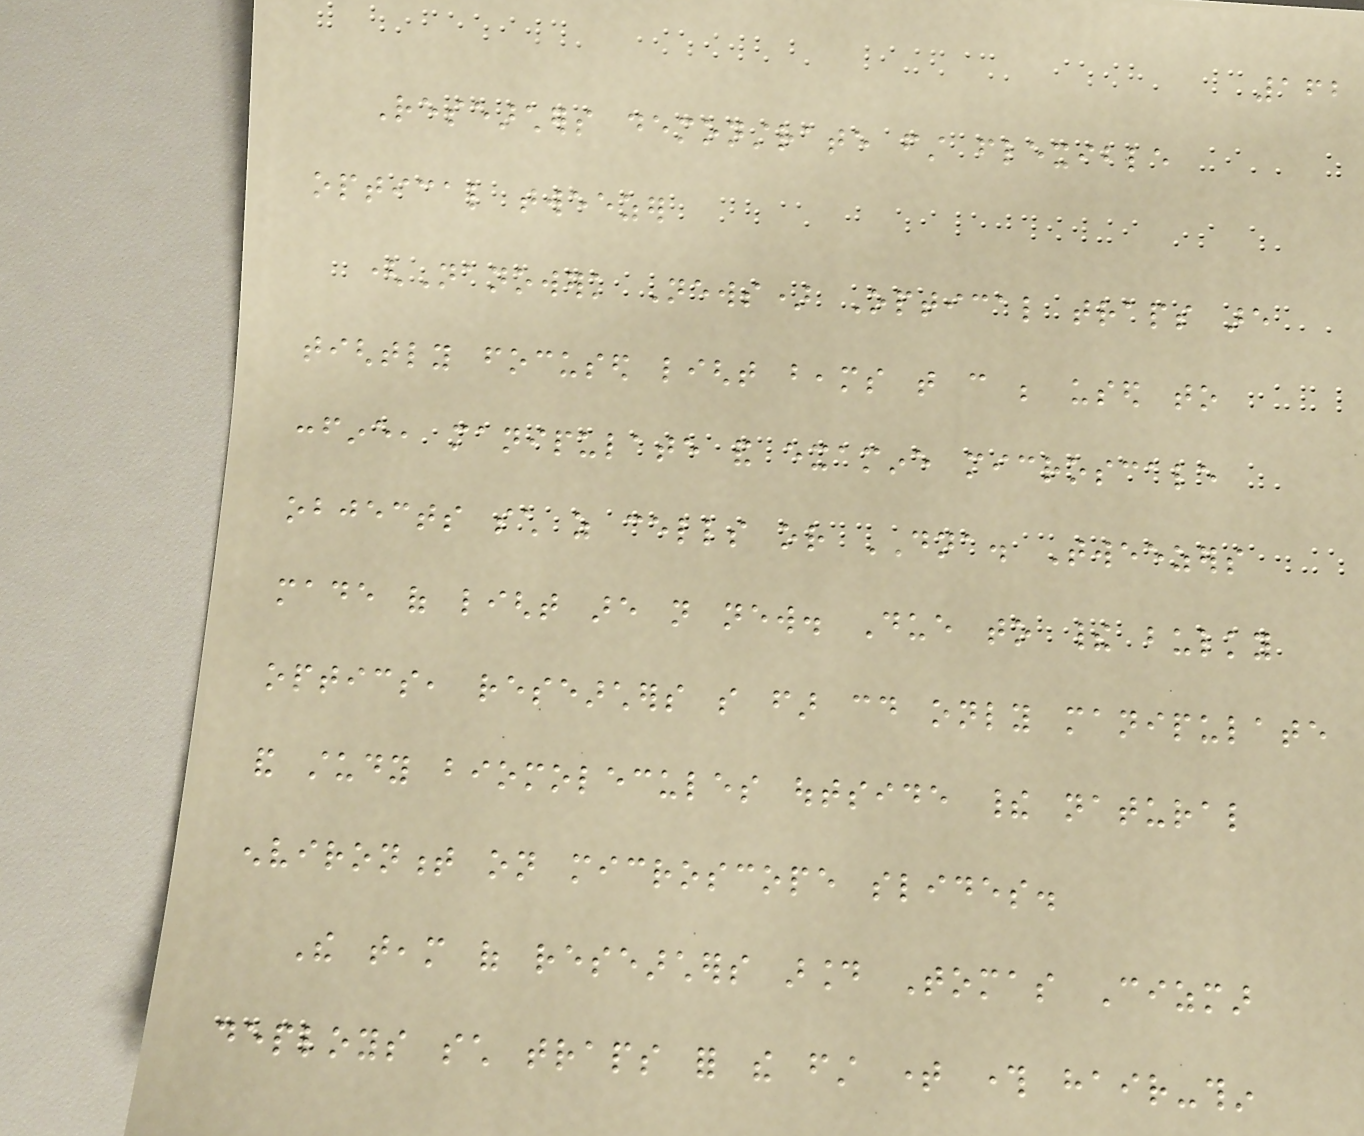162
Researchers demonstrate first flexible
optical tweezer
(Nanowerk News) Optical traps are
tightly focused light beams that can be used to
confine, manipulate and examine microscale
objects such as cells or DNA. Tweezers
made of light are not new. Due to their bulky
optics, researchers so far could only manipulate
and study biomolecules outside their natural
environment on microscope slides.
The team of researchers around Tomas Cizmar
deploys such traps for the first time through hair-thin
